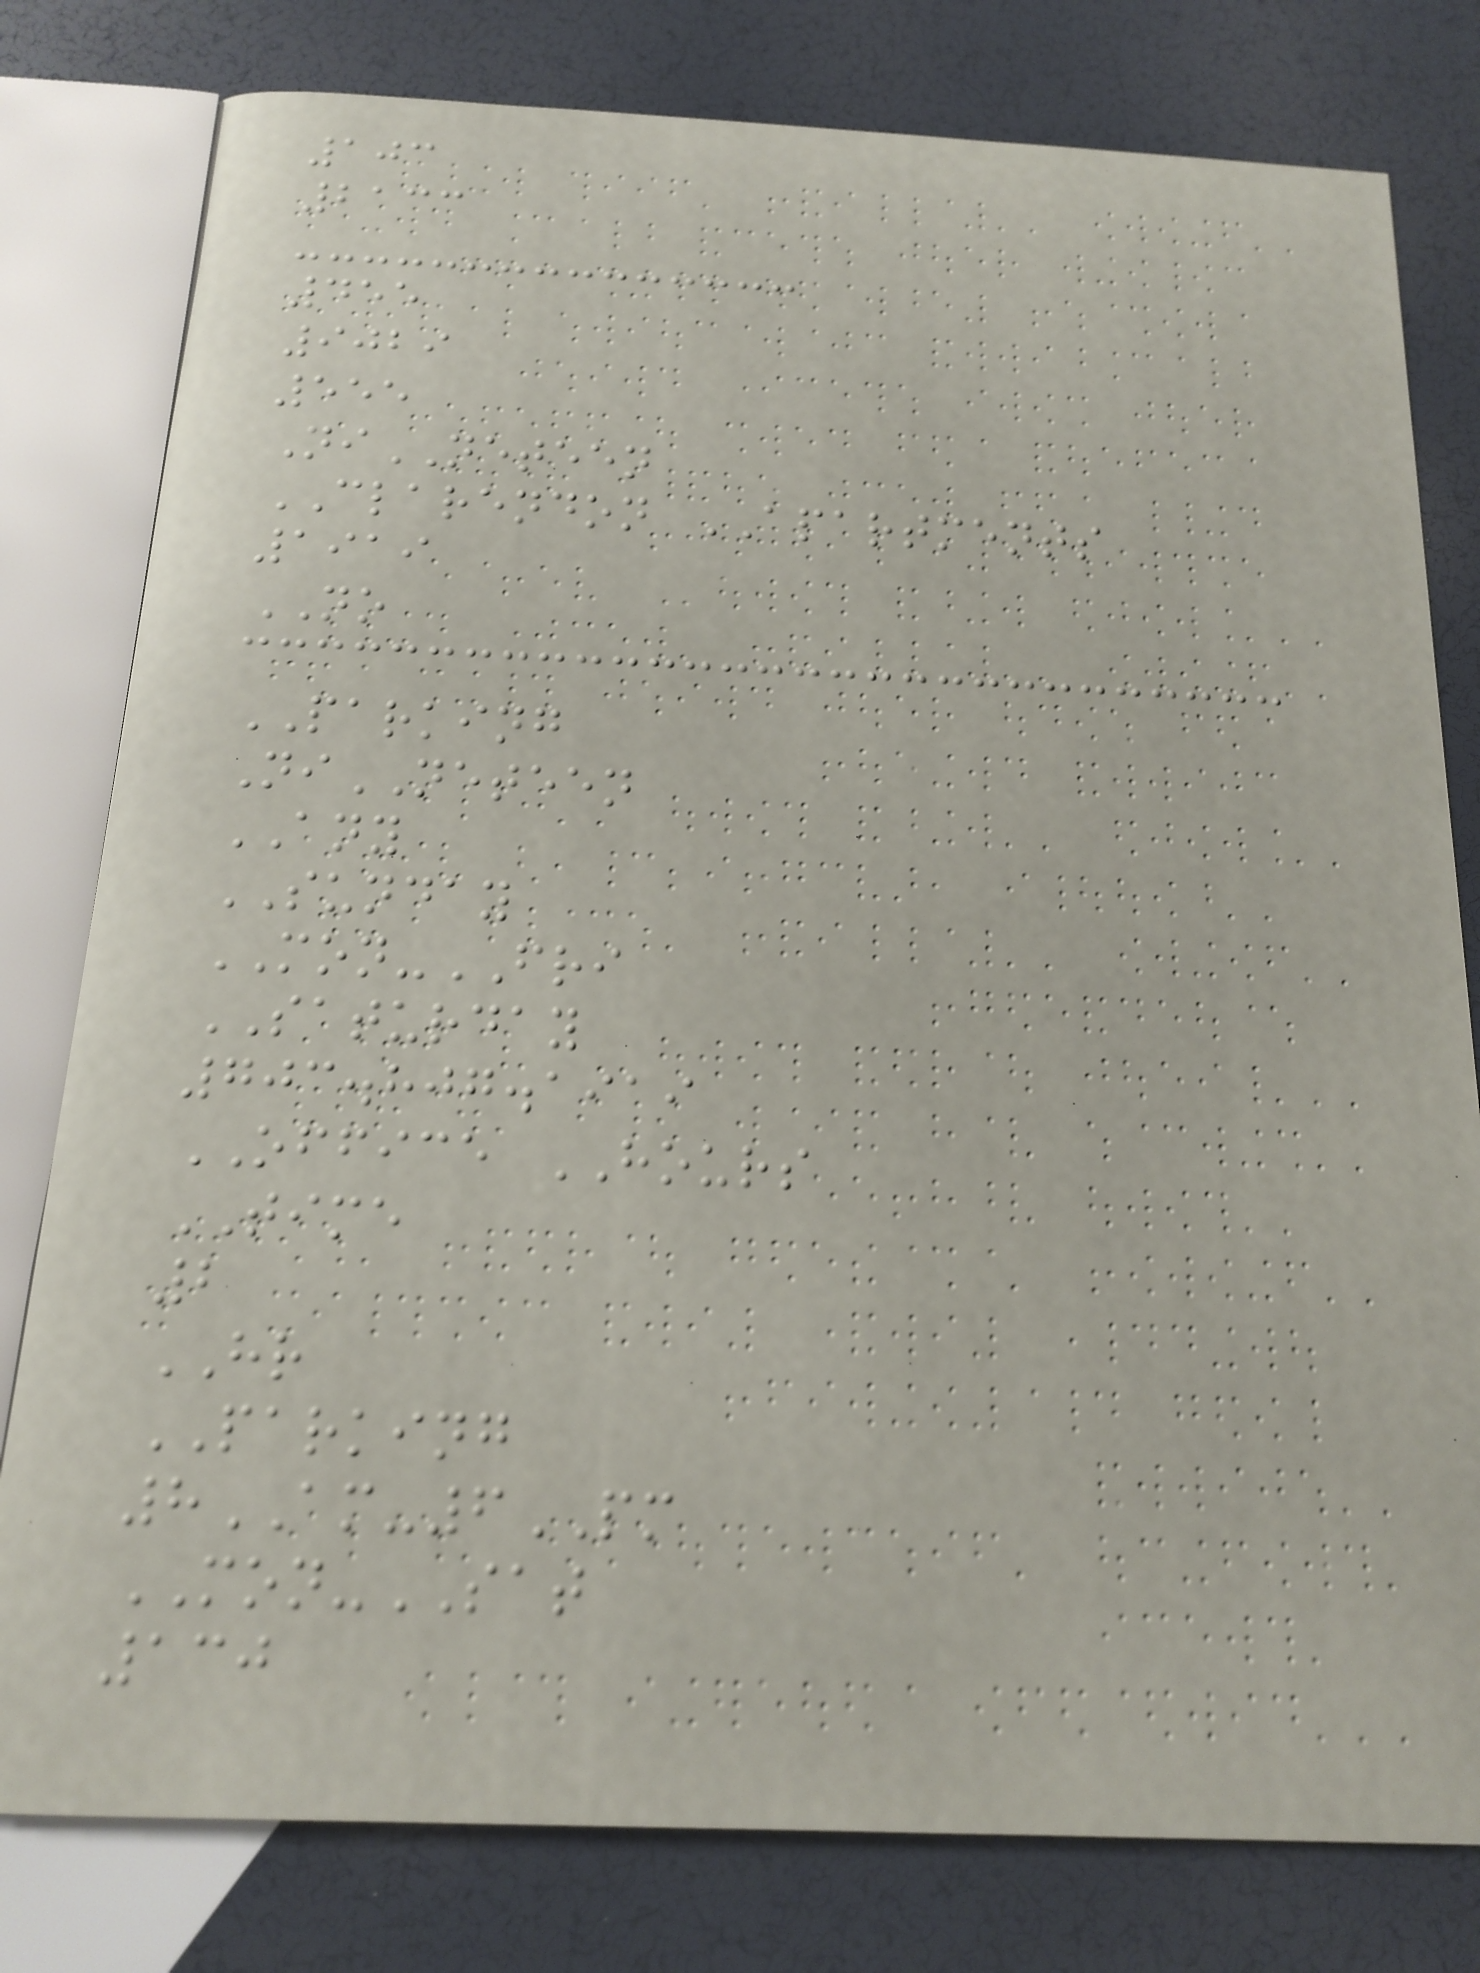103
2133
455
9029
555
NiNETEEN
CLARENDON APARTMENTS
1919
NO
PARKING
NiNETEEN
ANY
SUNDAY
MON-FRI
SATURDAY
703.807.1919
OFFICE HOURS
TIME
2
HR
PARKING
8AM-6PM
MON-SAT
130
